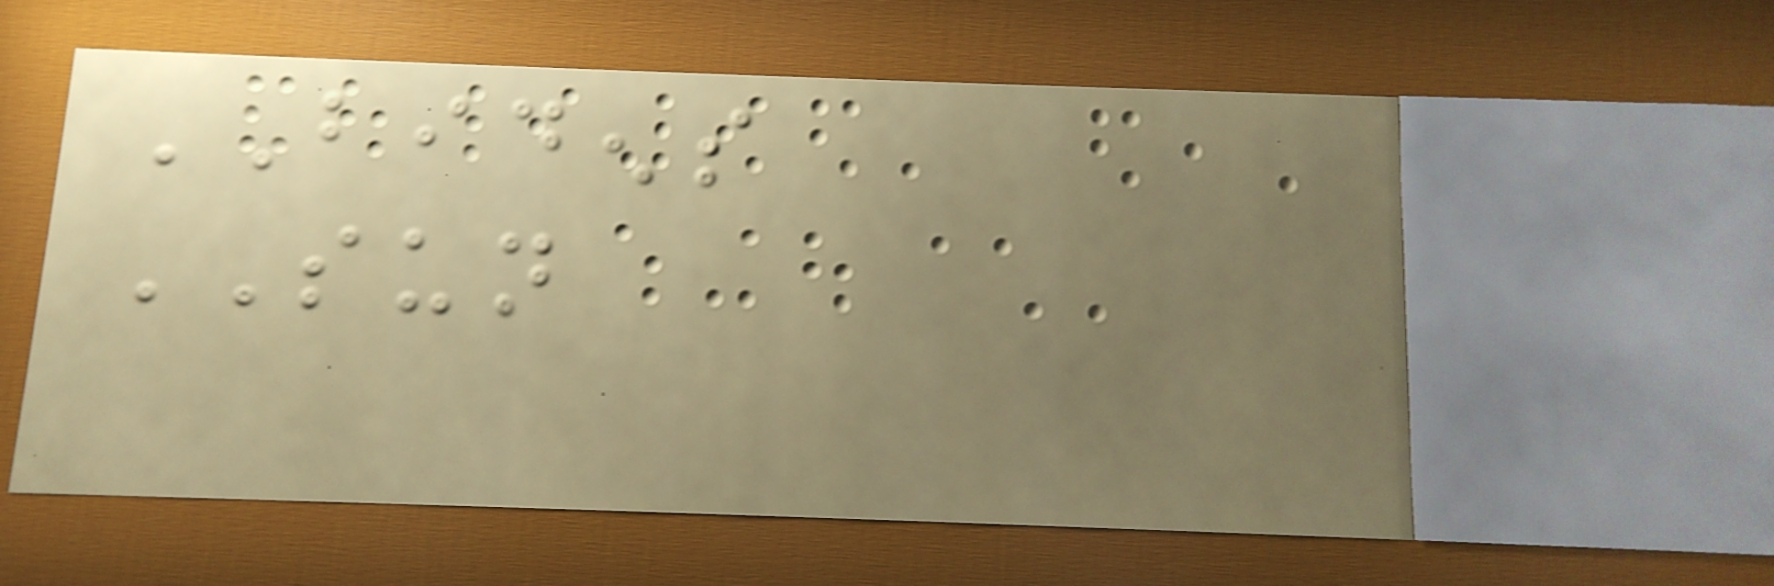BIDENS
SUN
